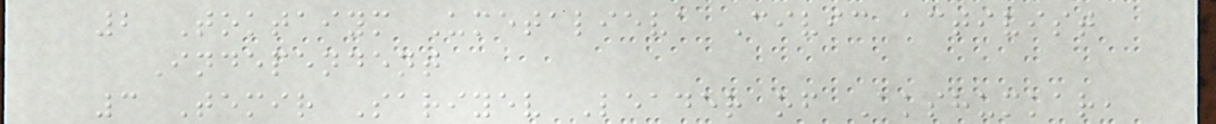2 Toktaiym Umetalieva Civic activist
Independent
3 Temir Sariyev Leader of Akshumkar,
